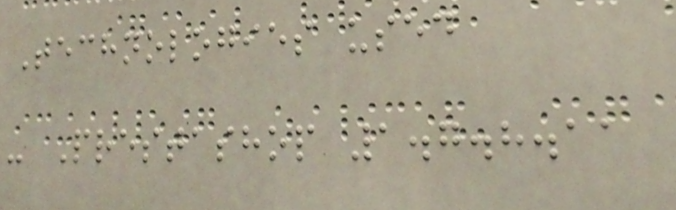Technologies used
- Prestashop 1.7.8.11
